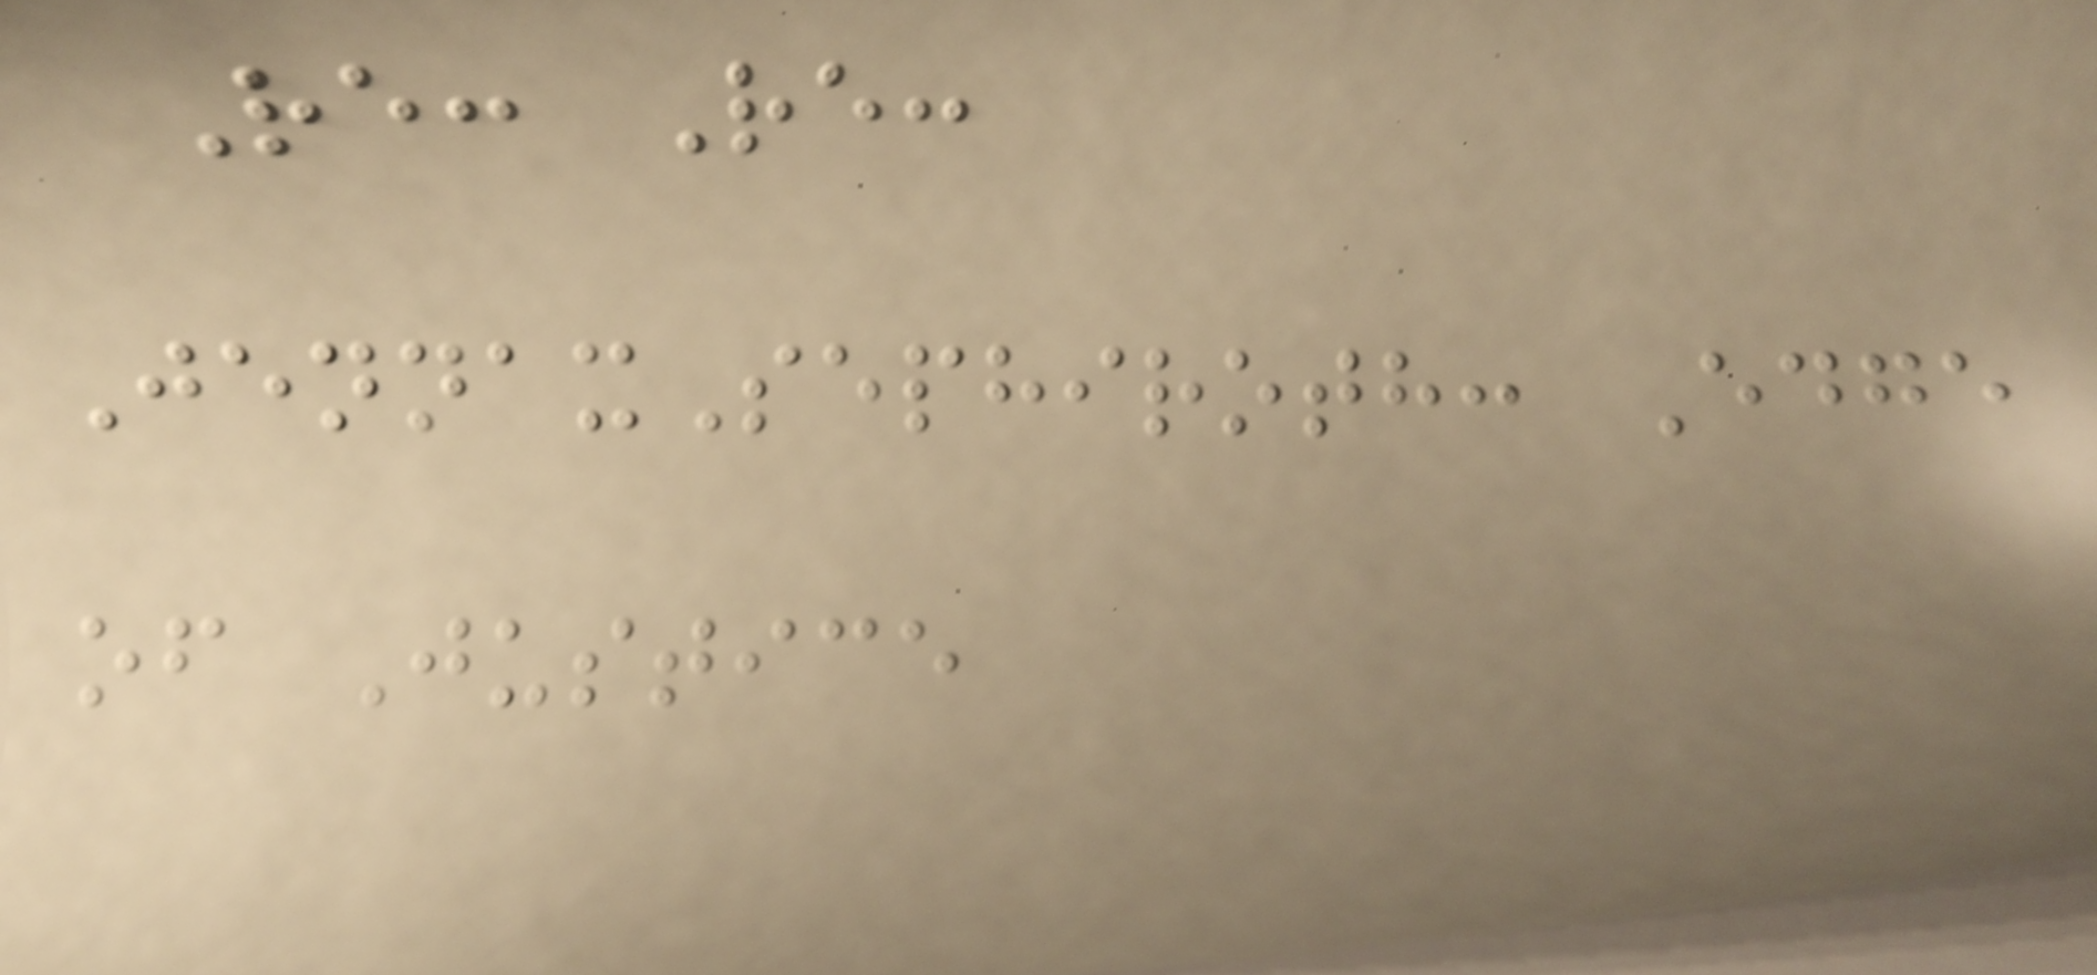Re: Re:
JennaxSephiroth: Edge
of Justice
